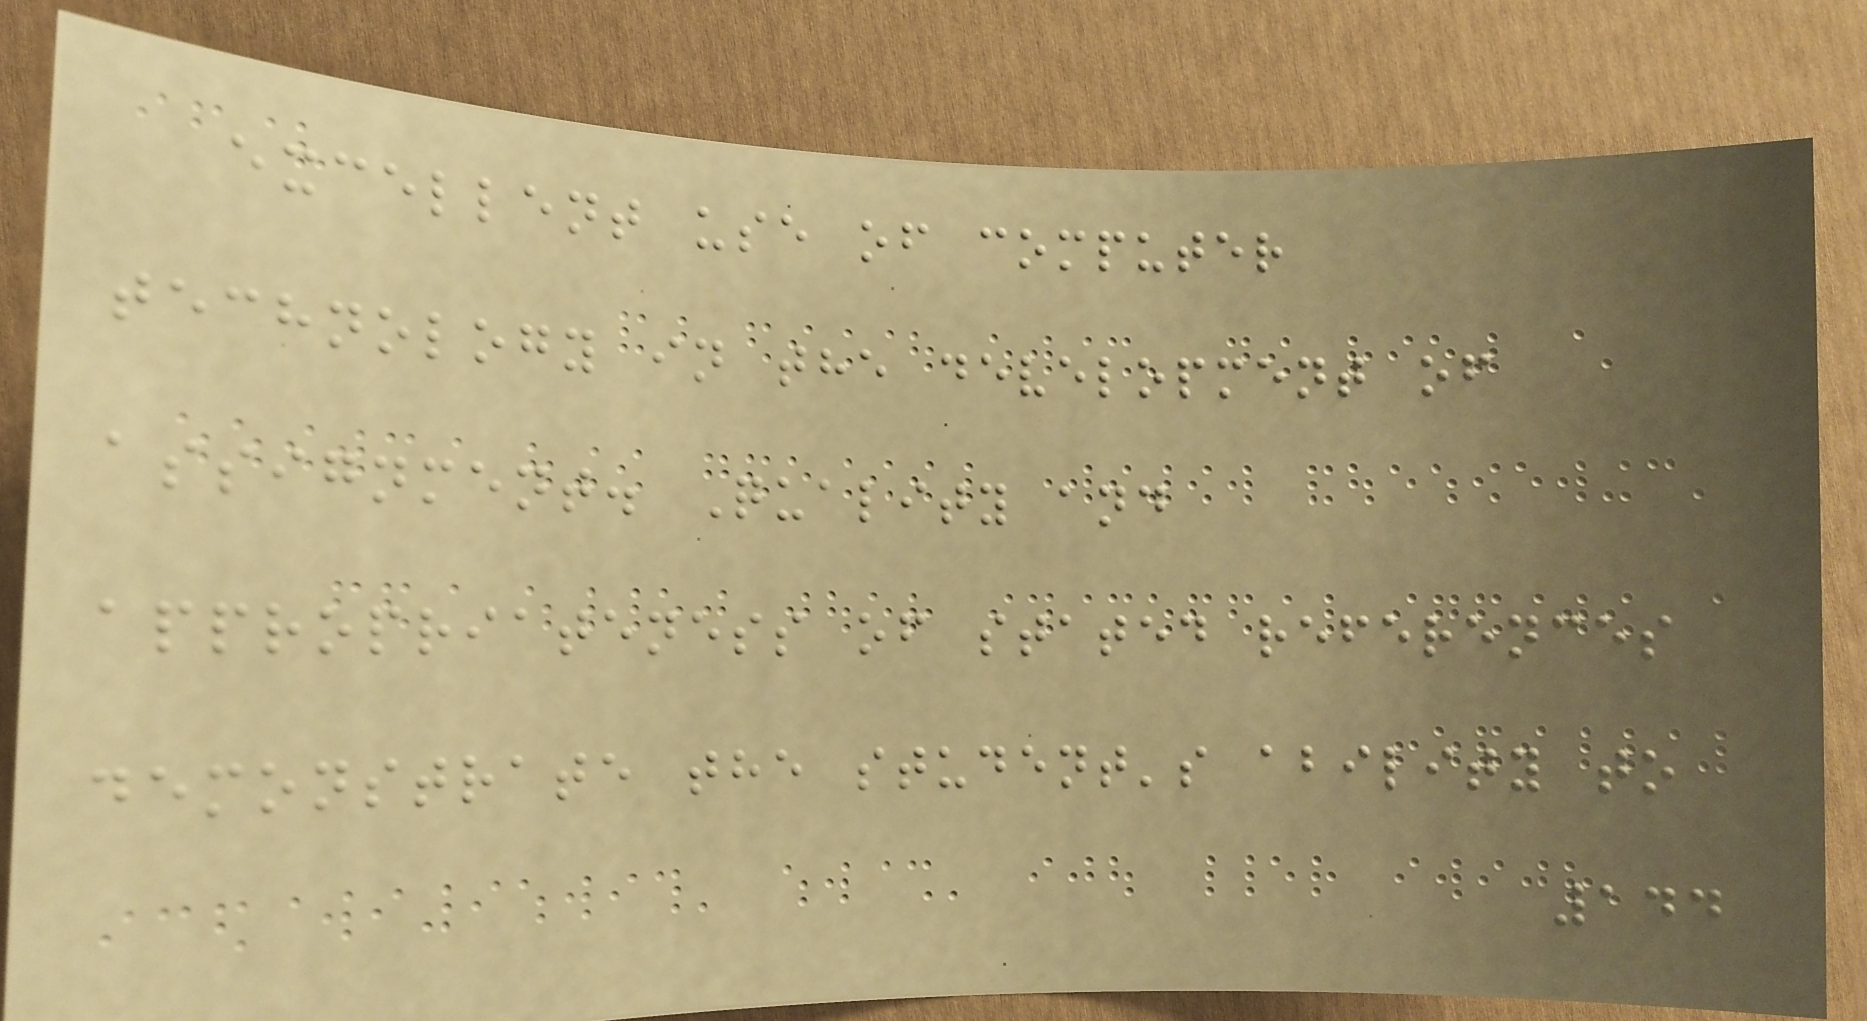excellent use of computer
technology in the development of
assignment. Quality and
appropriateness of stated references
demonstrate the student's ability to
144
